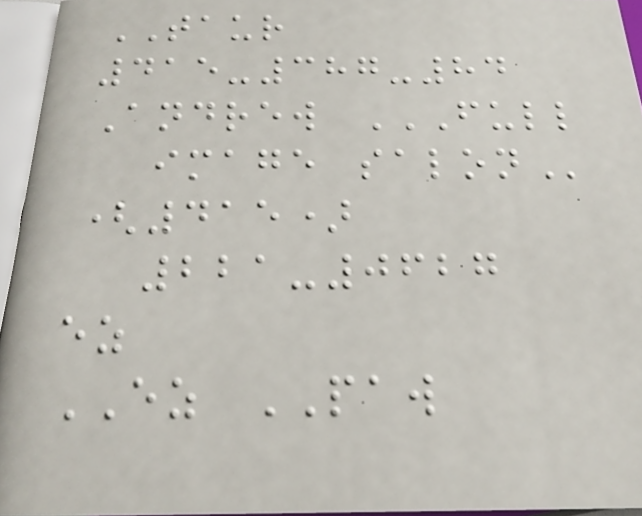TAUR
415-387-84
Andrew FULL
IMAGE SALON
(415)
221-0627
ez
EZ PAW
